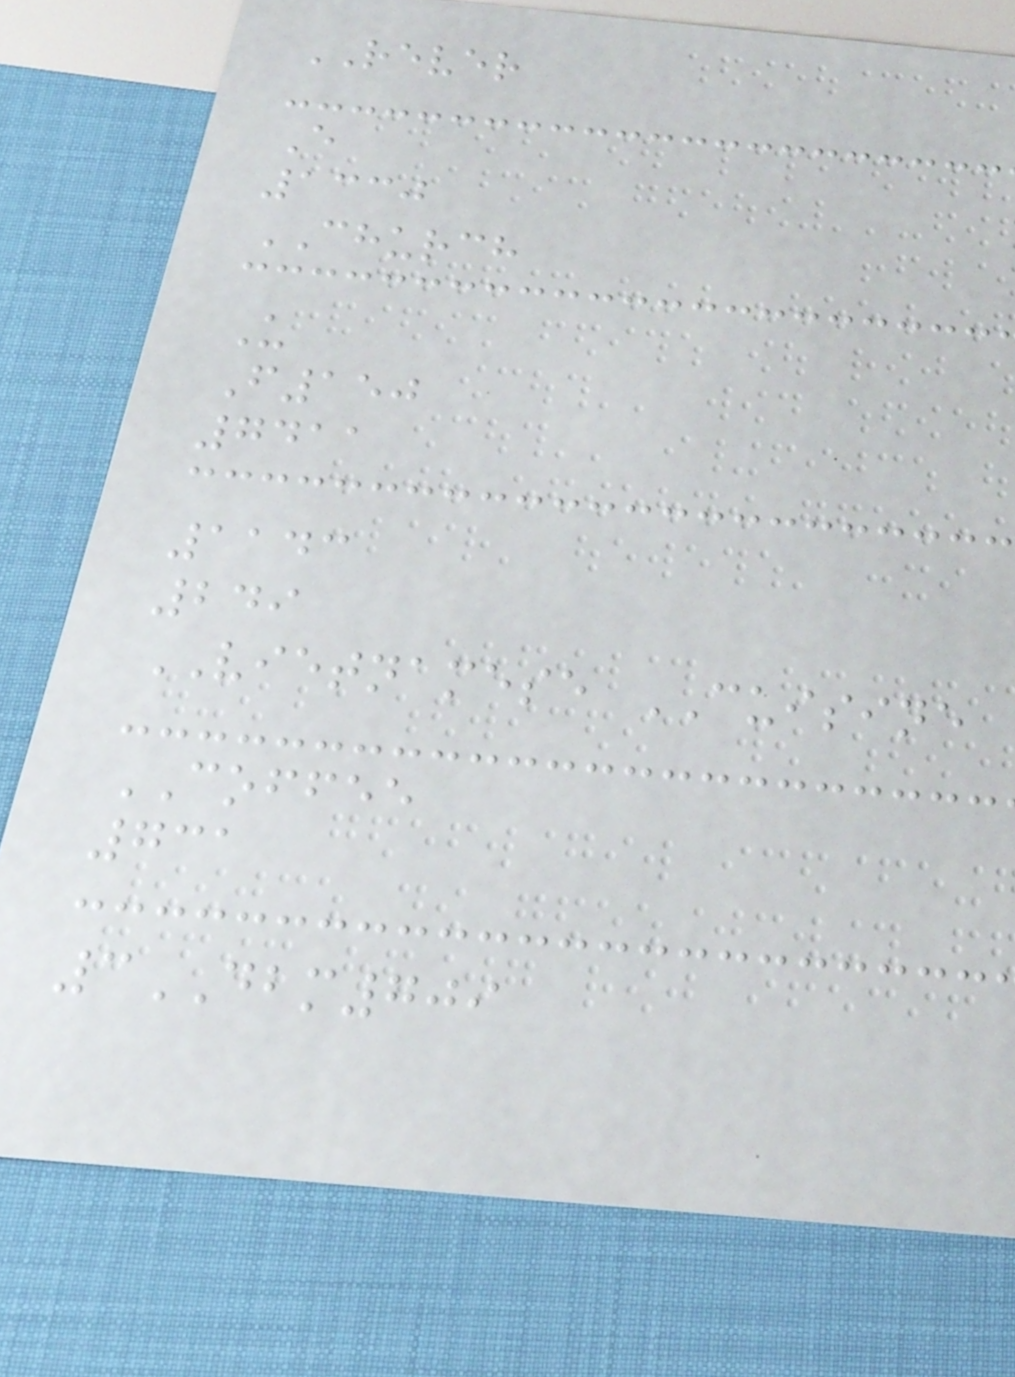REVER
E
1330
CHURCH
U
F150
7411
1143
249
VIETNAMESE CUISINE
COFFEE
731
3DBM709
